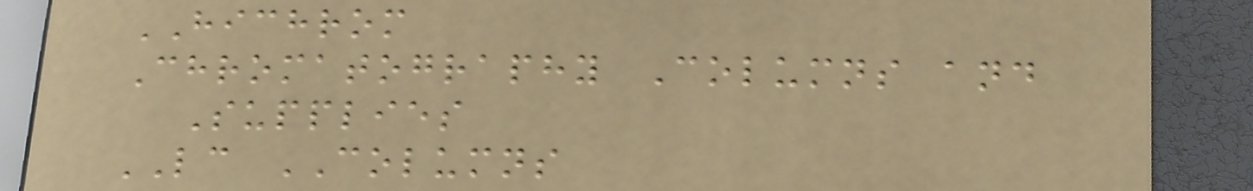HICHROM
Chromatography Columns and
Supplies
LC COLUMNS
